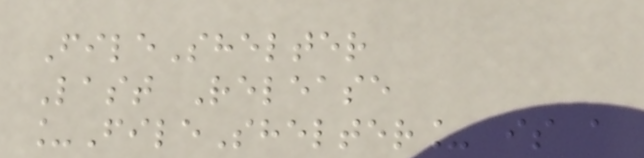FileShelter
Last Release
_FileShelter_ is a
